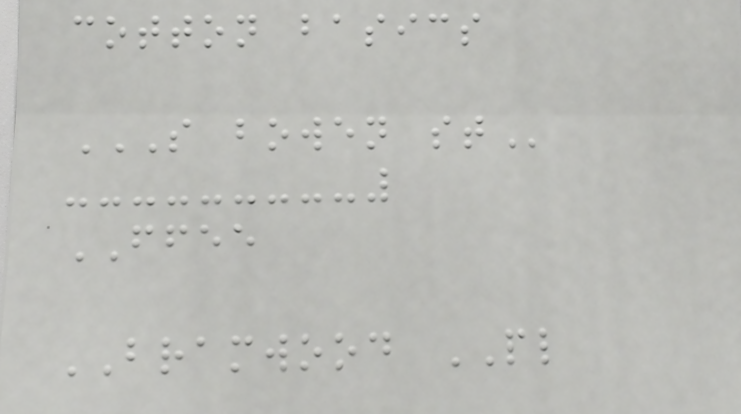cotton basics
S BOWEN ST
FFEE
BRAMWOOD PL
